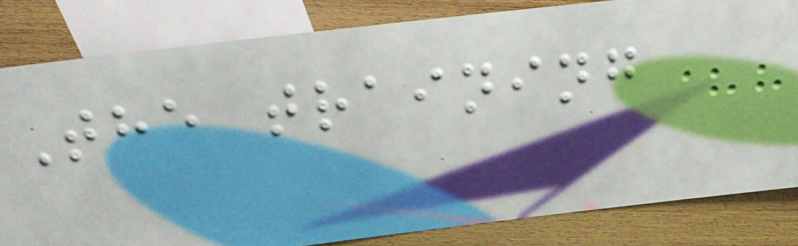The training
